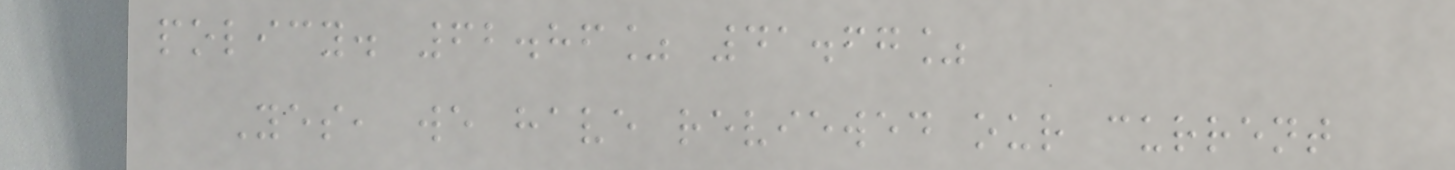policy. 62.86% 41.67%
Yes, we have reviewed our current
